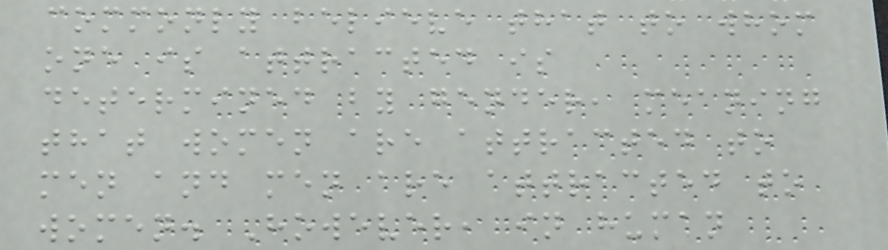commonly believe that to whom
one is attracted is
determined by gender, meaning
that women are attracted to
men and men are attracted to
women. However, in human
